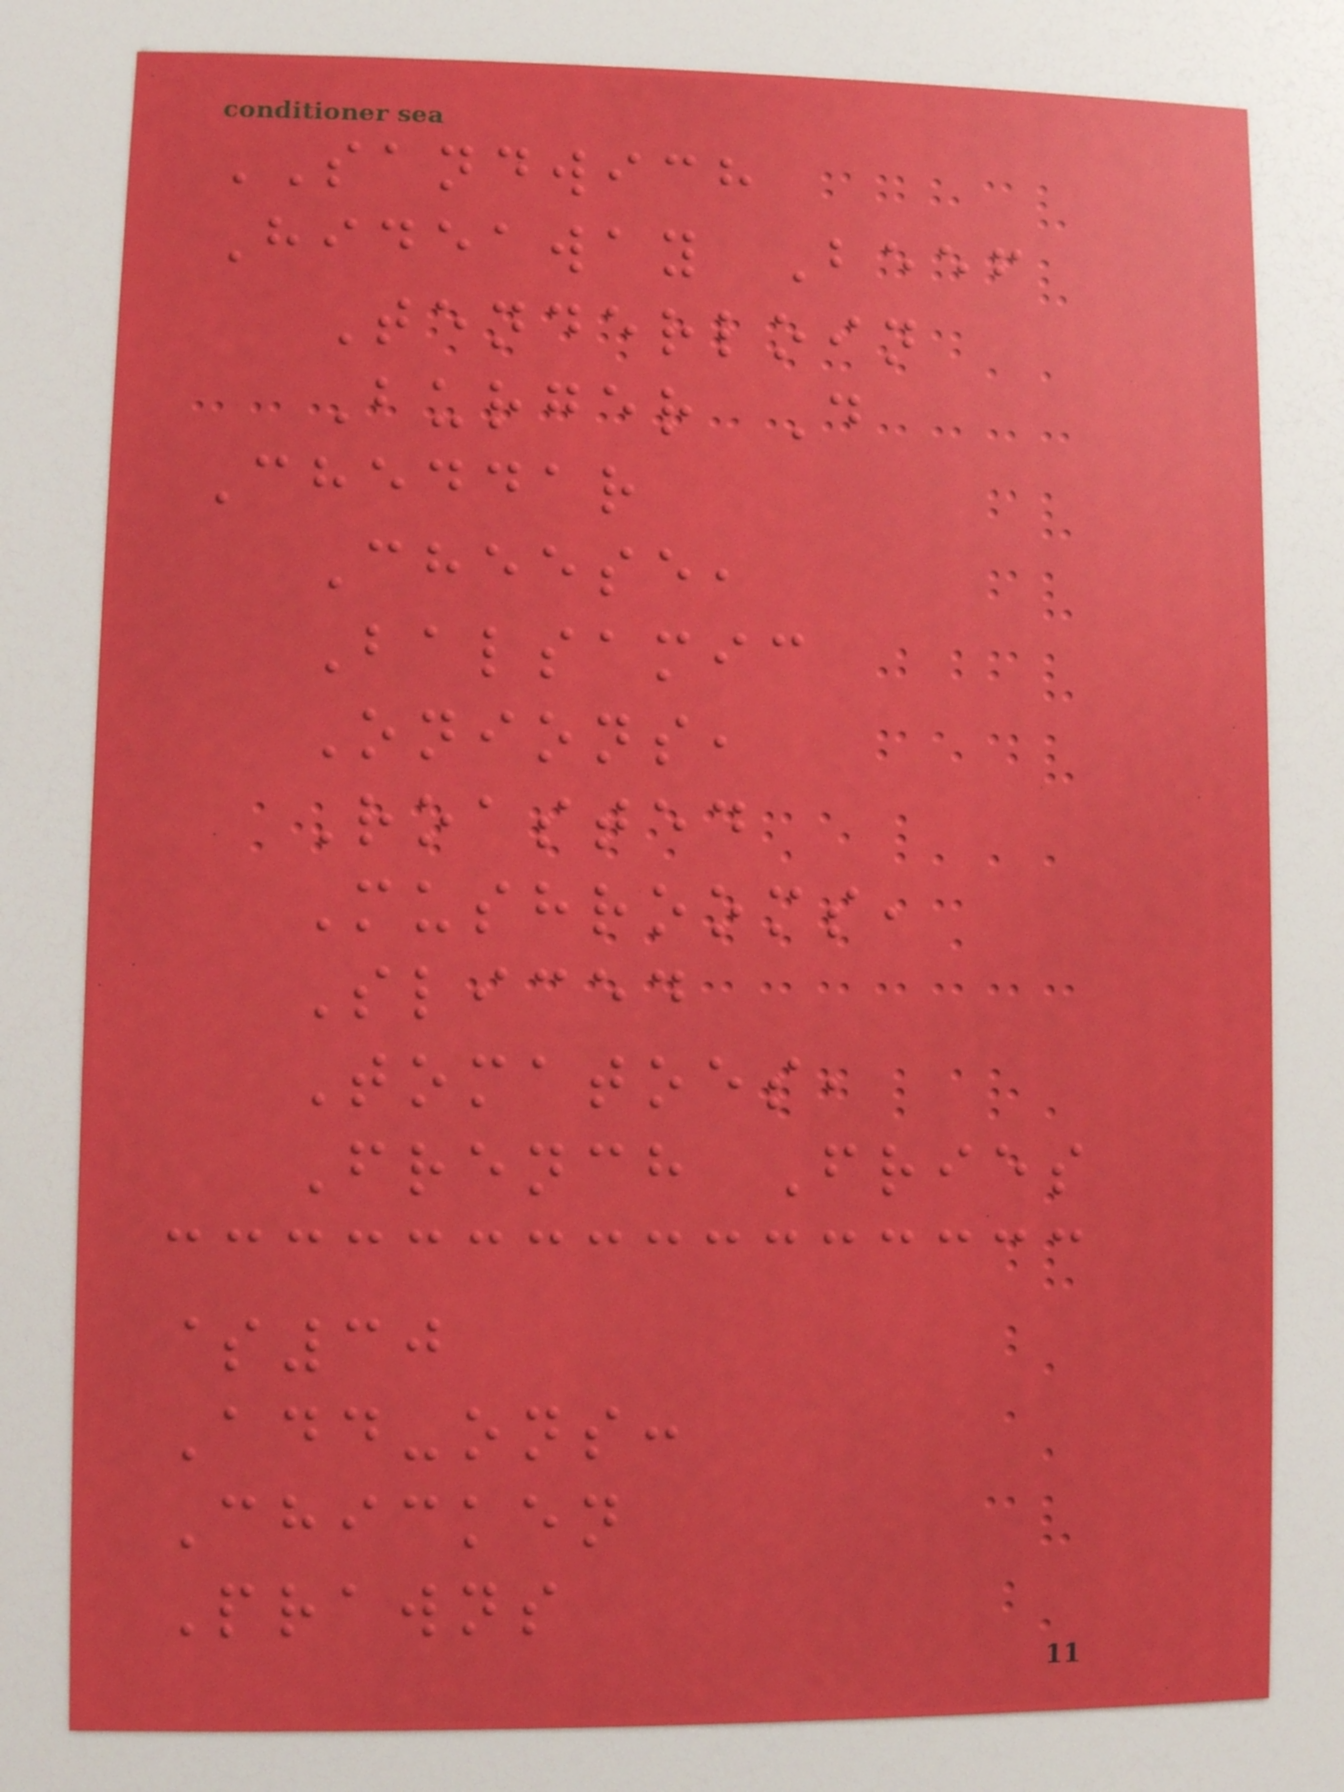SANDWICH
Hideaway Beef
Tenderloin
Burger D
Cheddar
Cheese,
Balsamic
Onions,
Roasted
Mushrooms,
Sliced
Tomatoes,
French Fries
$30
Add-ons:
Chicken
Prawns
